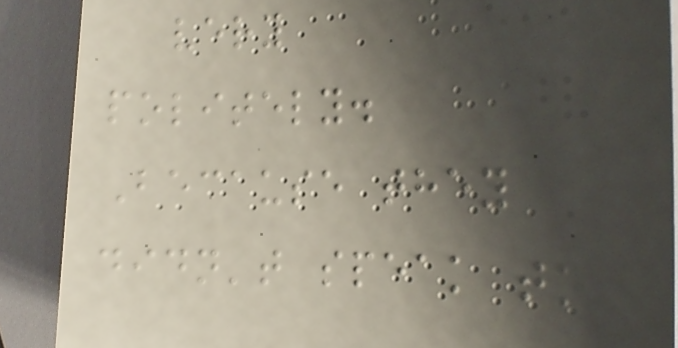very
politely.
Because they
didn't speak to
